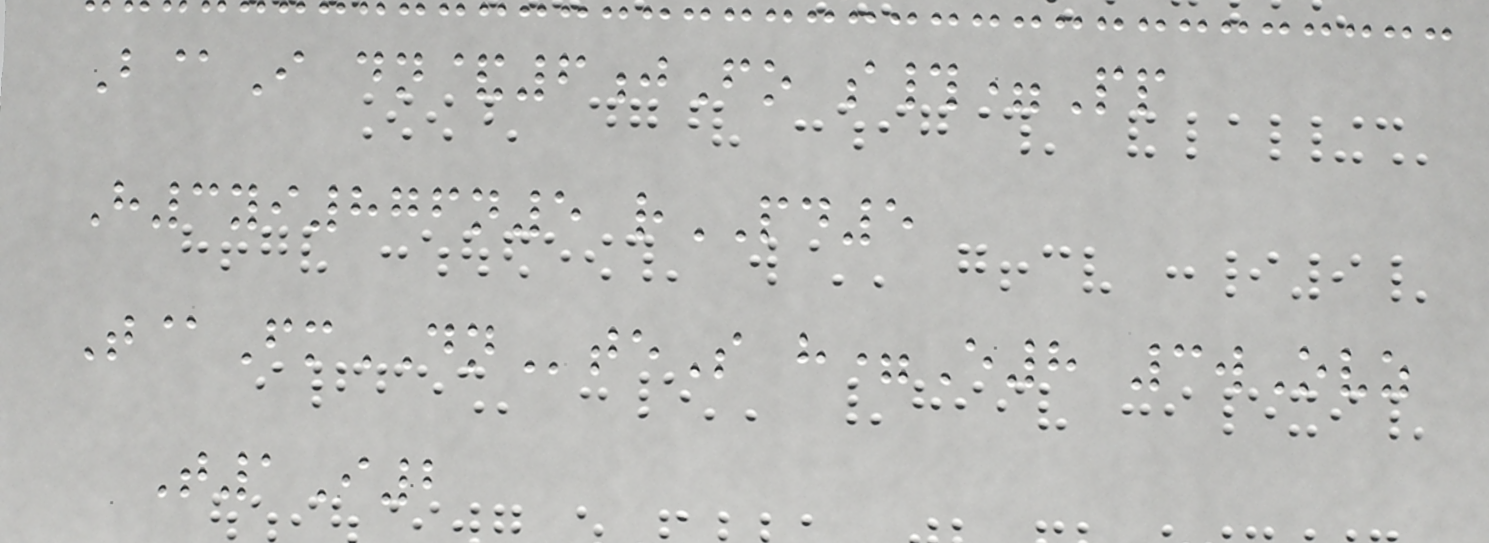B@I dn&6jFo s#=Pp
H3yi876n5 rPD5
T@FmDNteS h=E8 3wOvz
T1I2
